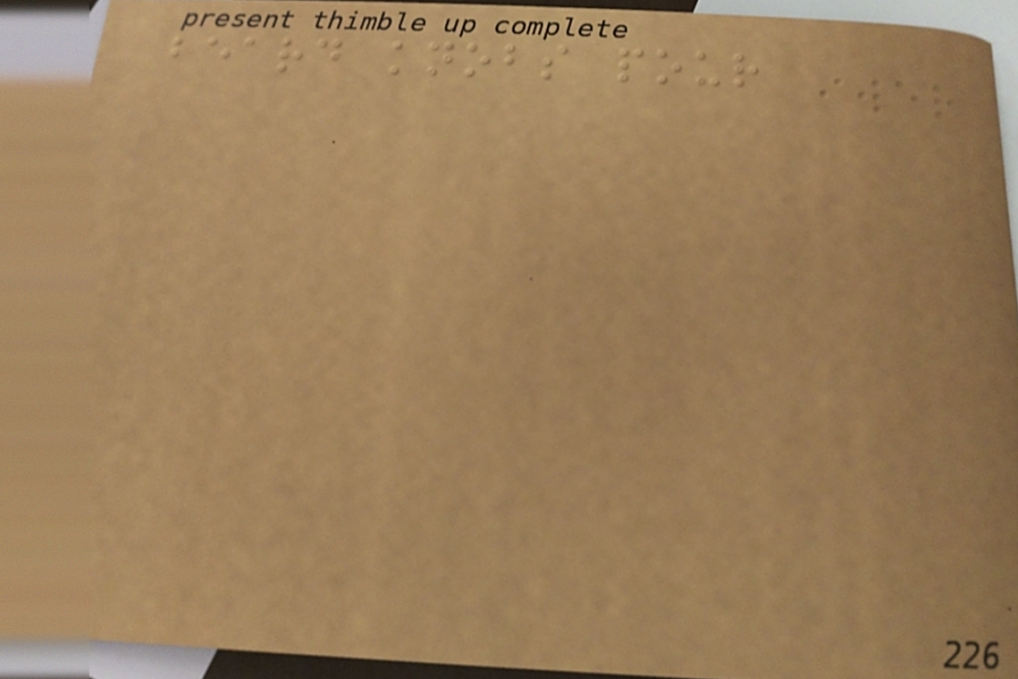beard knobs pour
